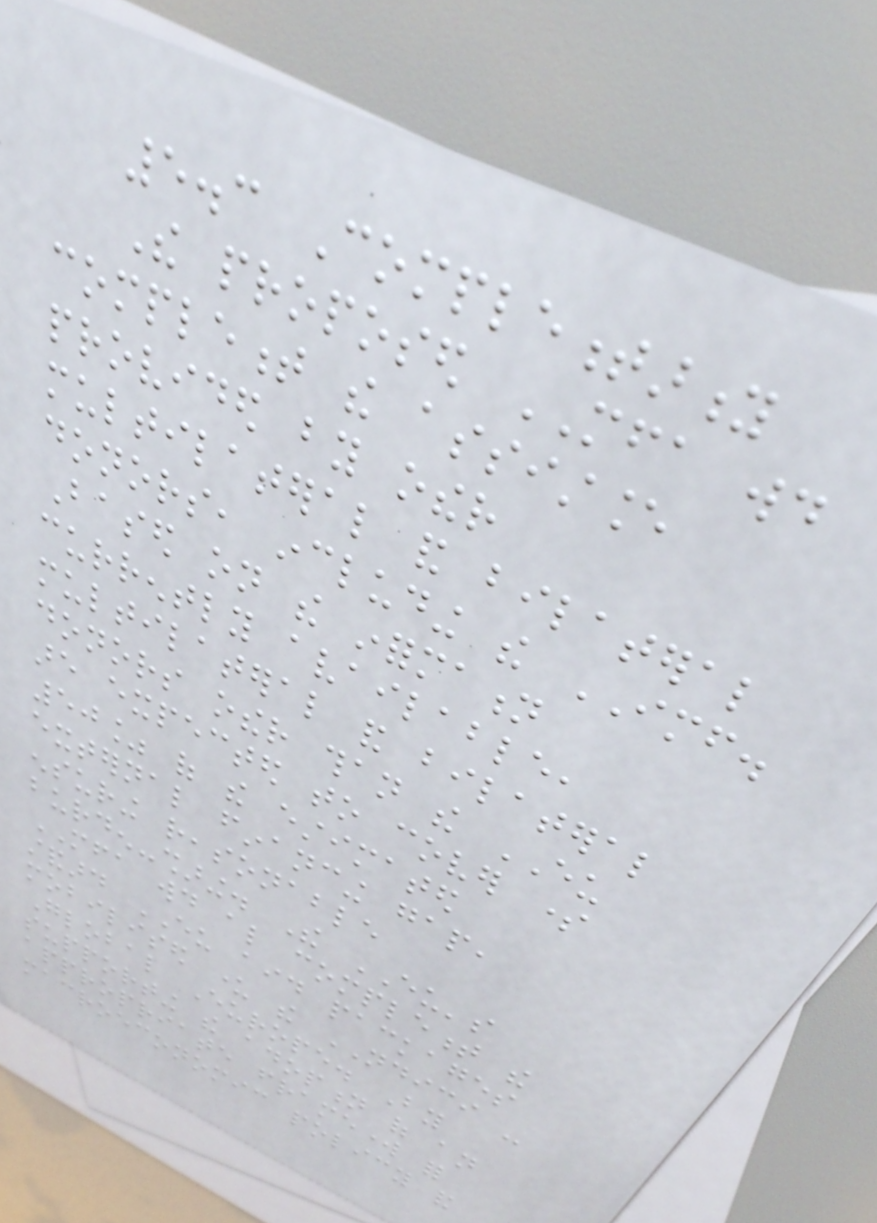5.3 Complementarity
The proposed MFA would
complement the assistance
provided by other
multilateral and bilateral
donors, including the IMF.
Based on the information
currently available,
multilateral and bilateral
donors other than the EU
are expected to cover some
50% of the estimated
external financing gap,
ensuring reasonable
burden-sharing. The EU's
MFA would also complement the
standard EU aid packages
mobilised under the NDICI -
Global Europe. By
supporting the adoption of an
appropriate framework for
macroeconomic policy and
